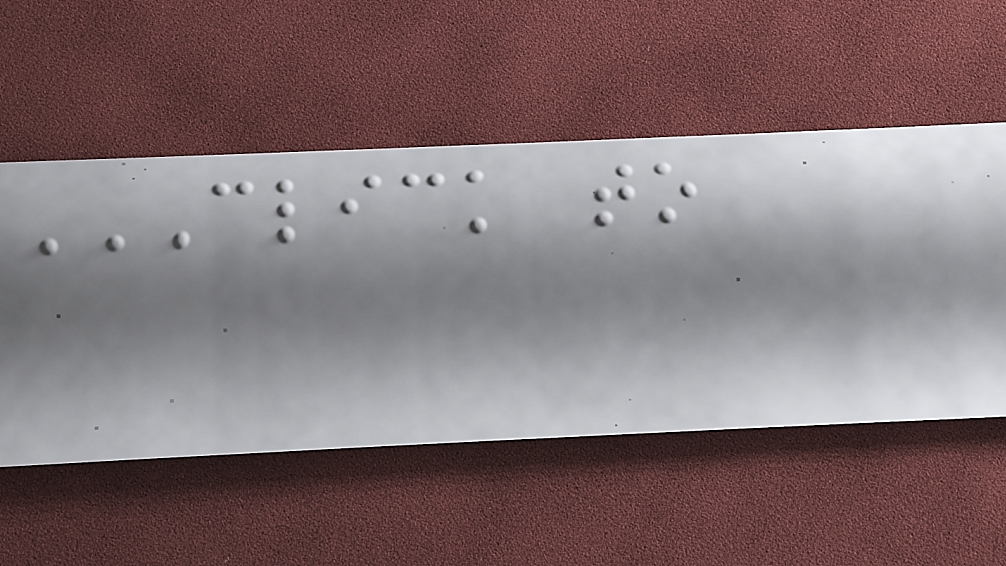CLICK TO
